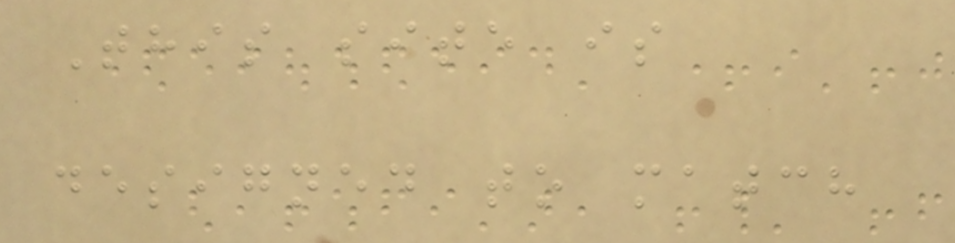This site is
designed to match
